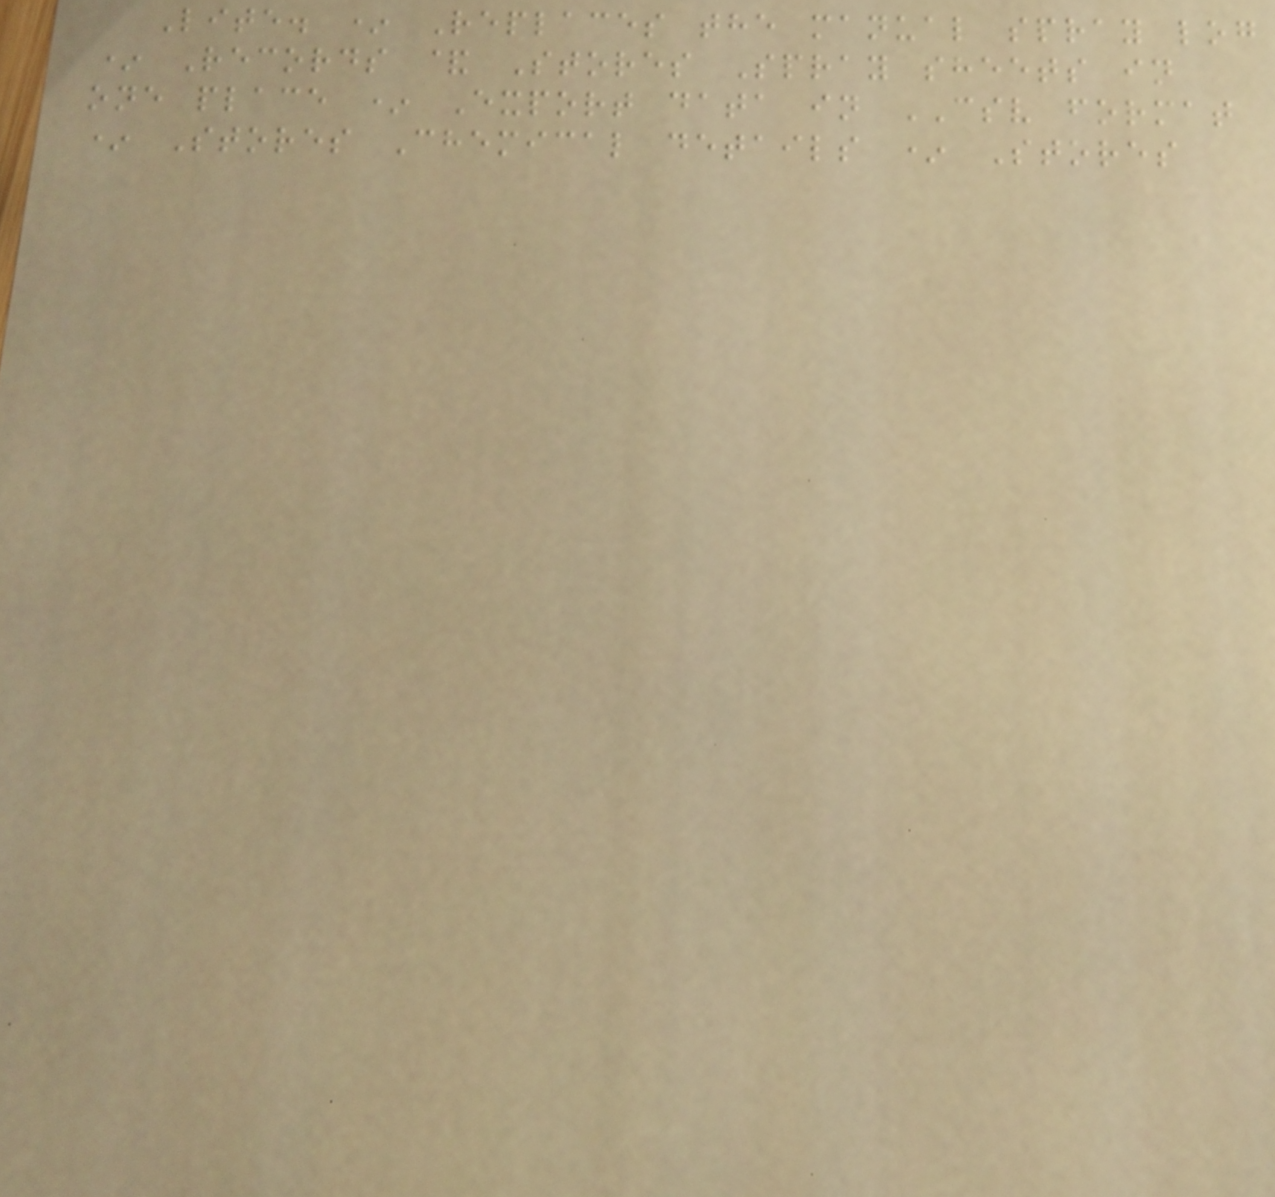Lite. * Replaces the manual spray log
* Records & Stores Spray sheets in
one place * Export data in CSV format
* Stores Chemical details * Stores
